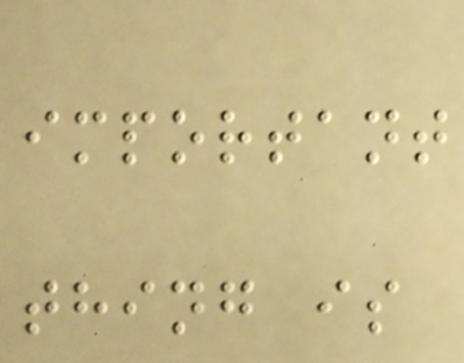important
thing is
